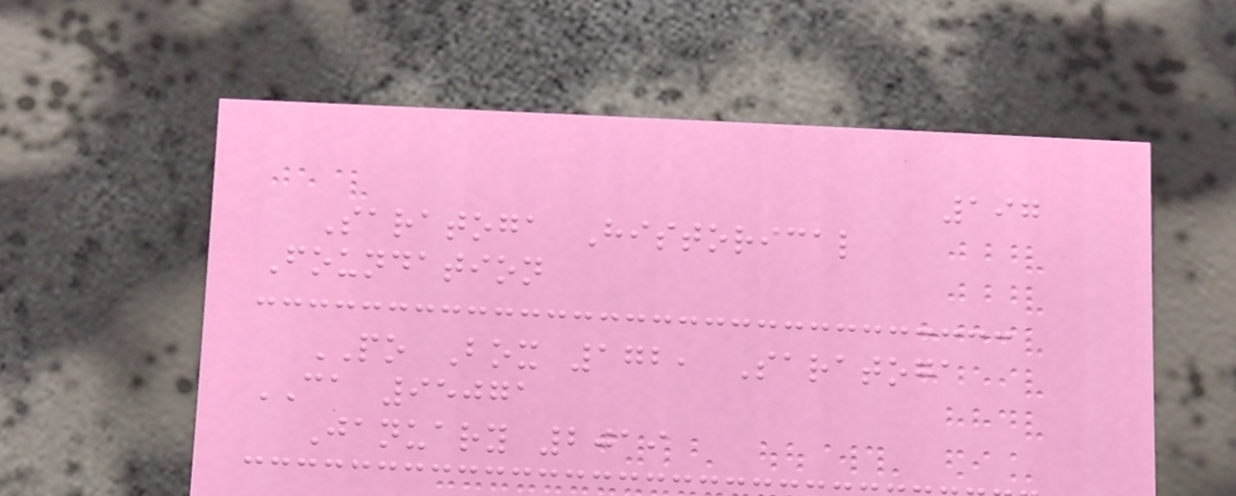197
Saratoga Historical
Foundation
PO Box 172, Saratoga
CA 95071
January 2019
